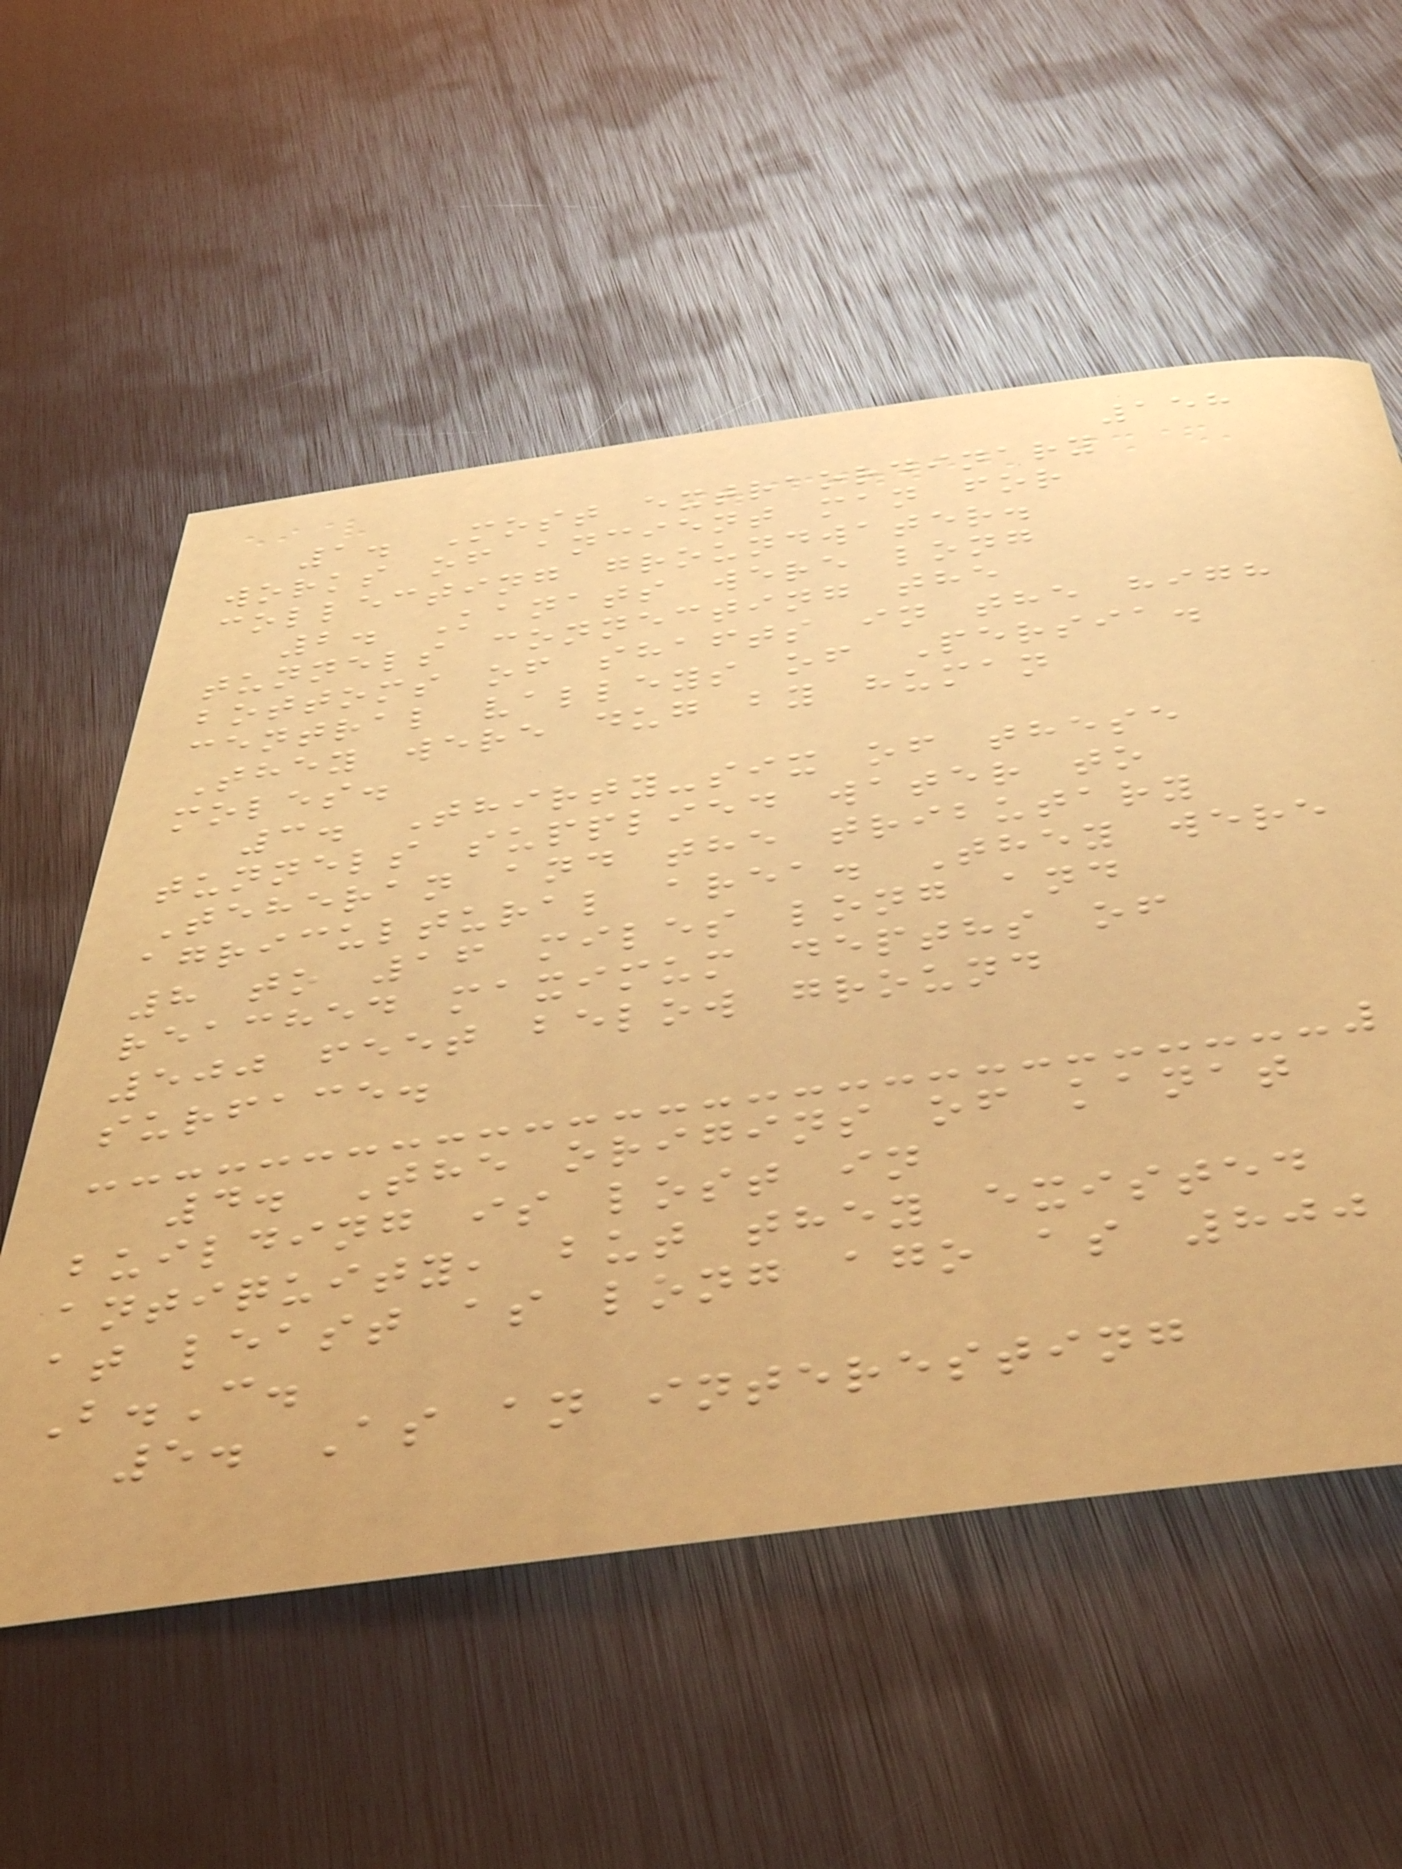158
1. Most extraordinary
works of ancient man for
collecting groundwater.
2. Kanats were long
tunnels connecting the
bottoms of shafts in the high
central valleys of Persia.
They were dug by human
moles.
3. Thirty-six of these
tunnels supplied water to
Teheran and the tributary
agricultural area. They were
8 to 16 miles long and
reached maximum depths of
500 feet below ground
surface.
4. The origins of kanat
building is lost in
antiquity, but they existed
at least as long ago as 800
B.C.
5. As an interesting
